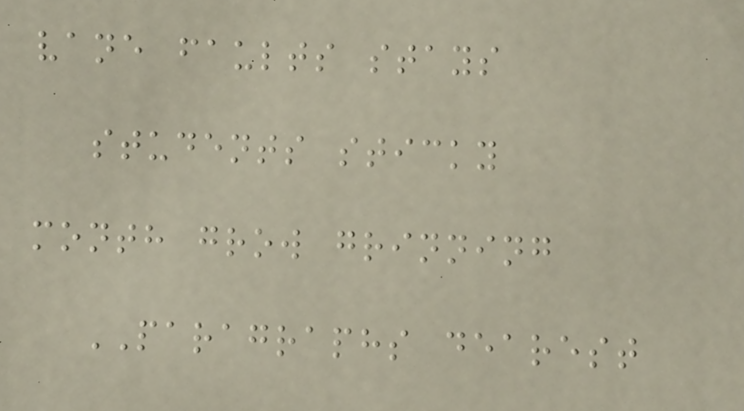vane faults stays
students sticky
month grow grinning
PARAGRAPHS dearest
